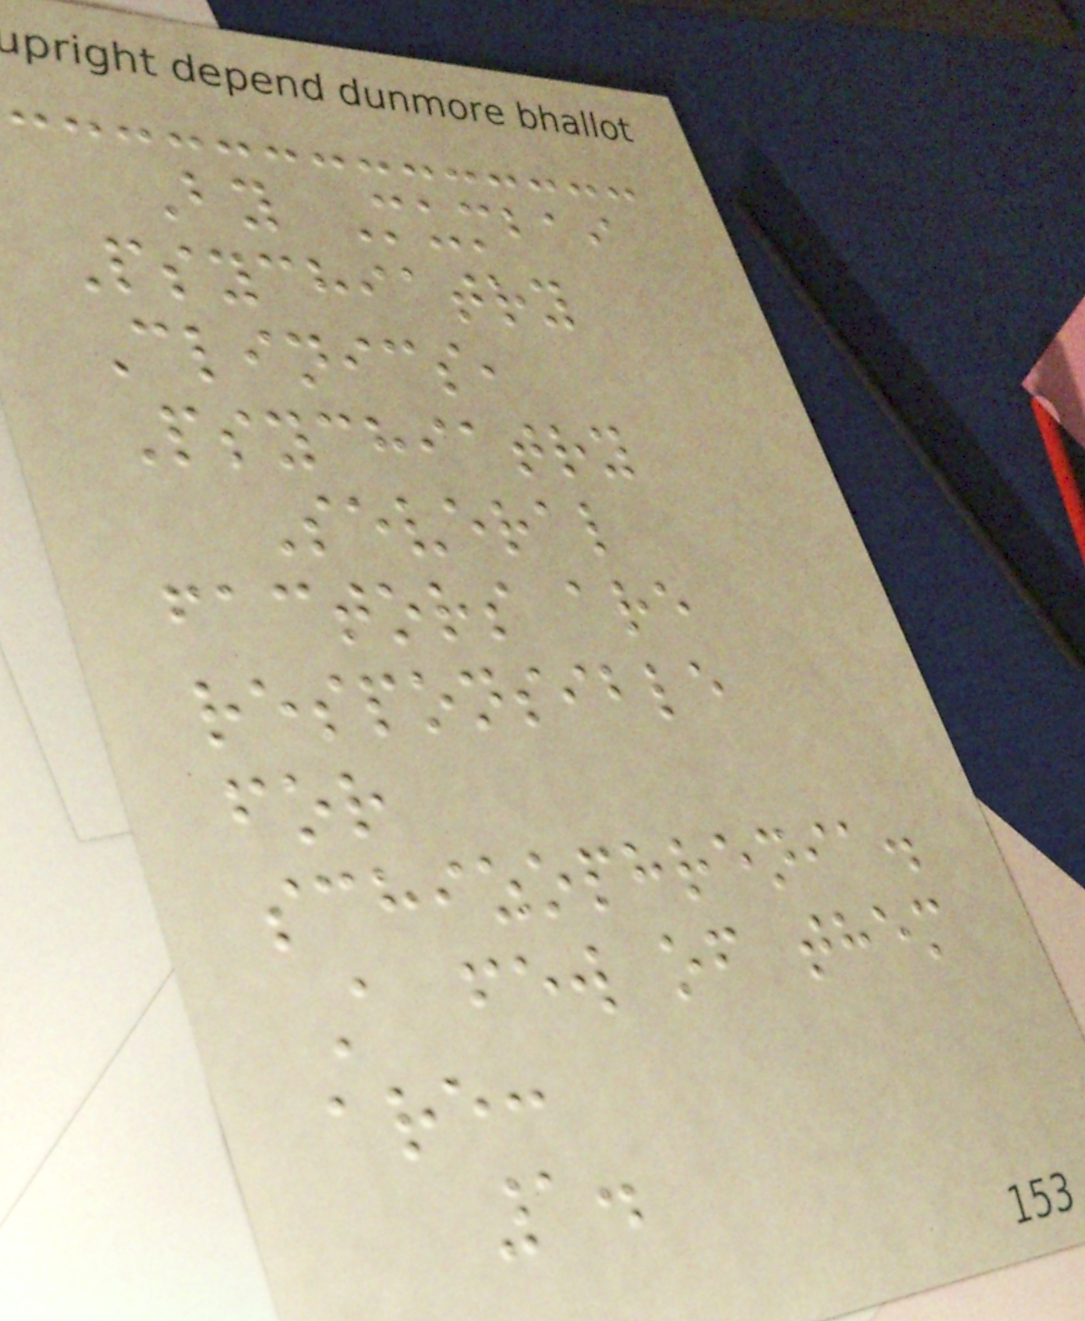By Mumbai
Psychiatry
Clinics,
Psychiatry
Several
factors are
responsible
for
schizophrenia.
A few of them
are:
1.
